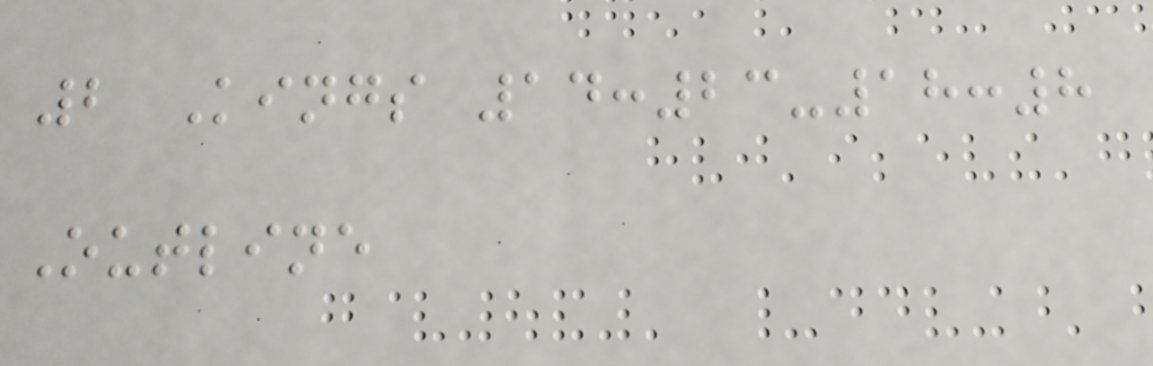2 Kings 14:23-18:8
Outline
